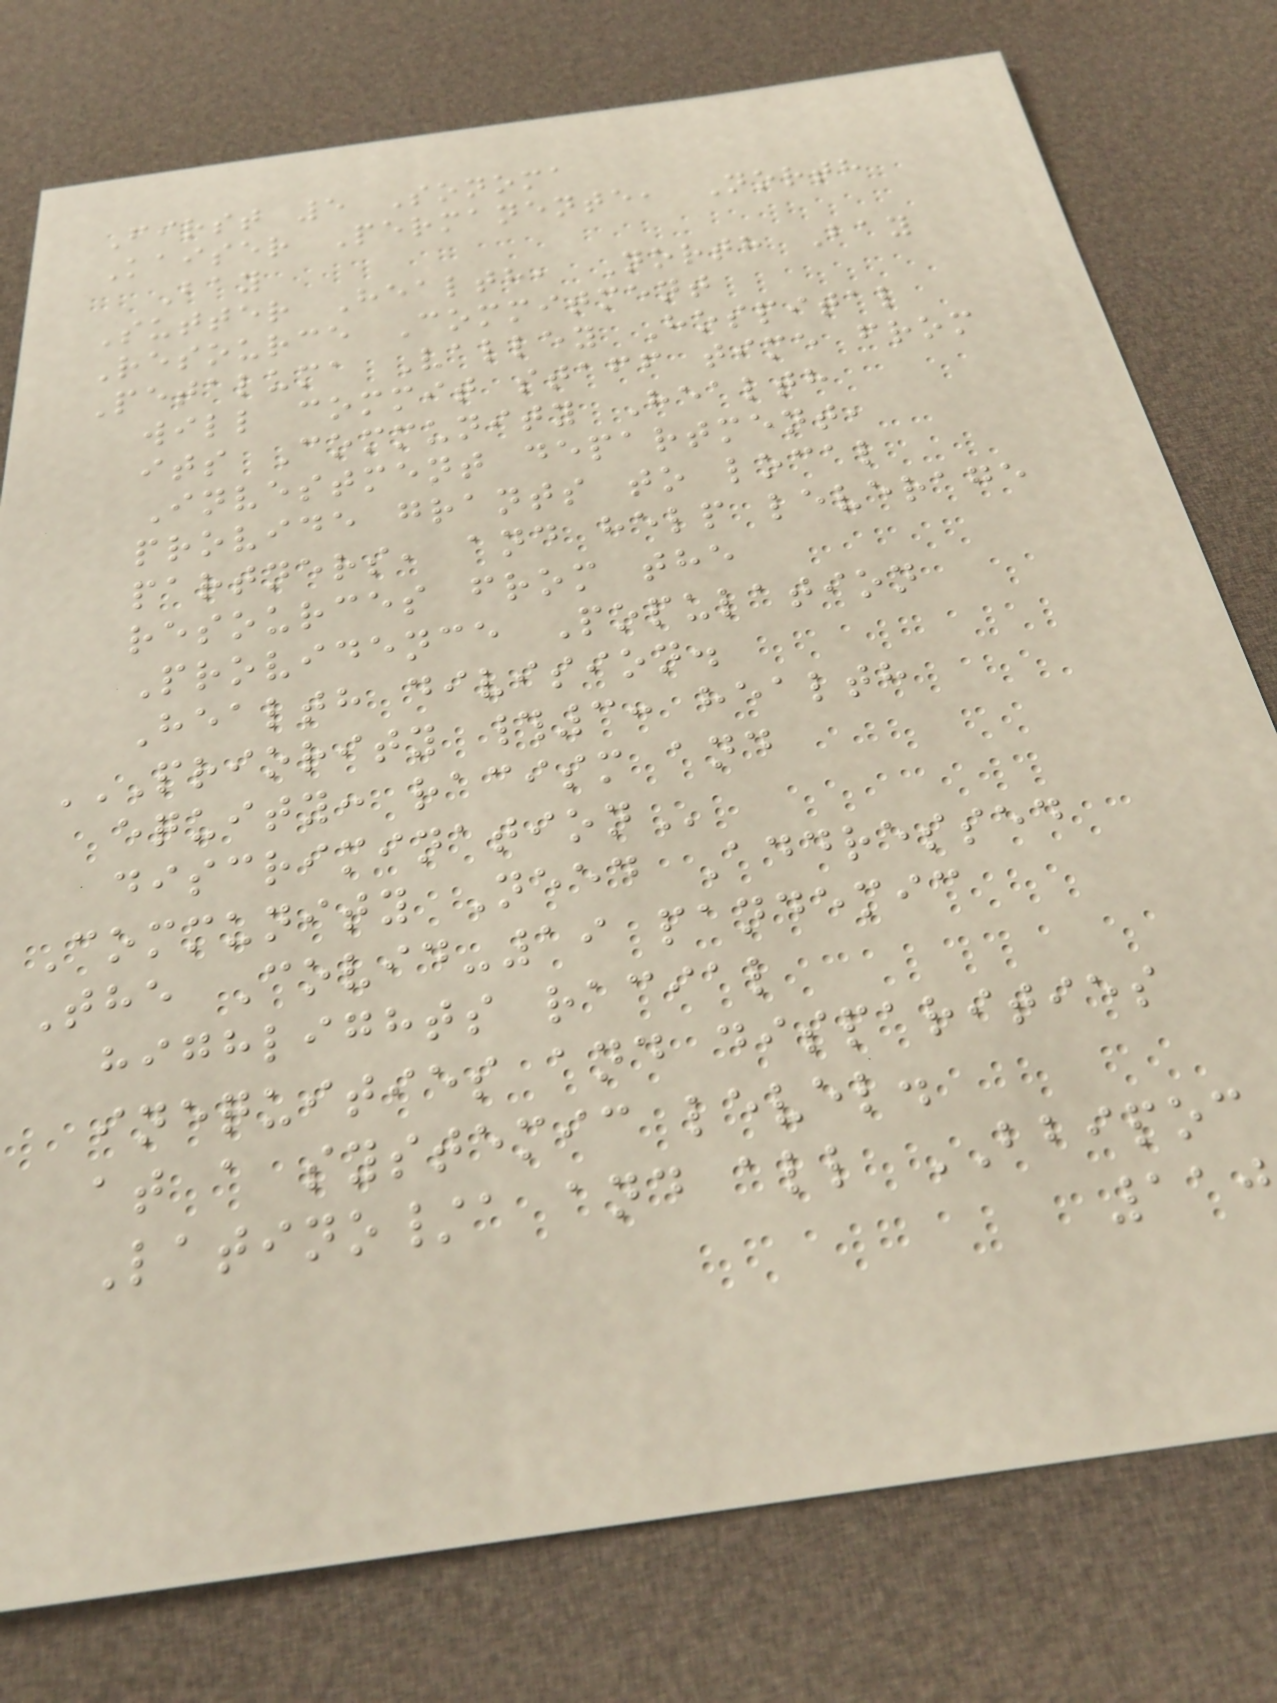First 5 Sonoma
Kaiser Permanente, North
Bay
Sutter Health, North Bay
Resource Commitment
Petaluma Valley Hospital
will commit staff time from
its Community Health
Investment department,
provide grants to local
partners, and help leverage
resources from the
Providence Population
Health division.
PRIORITY #3: HEALTH
equity: racism and
Community Need Addressed
The Covid-19 pandemic
highlights racial
inequities and disparities
at a systemic level.
Latino/a and all BBIPOC
110
